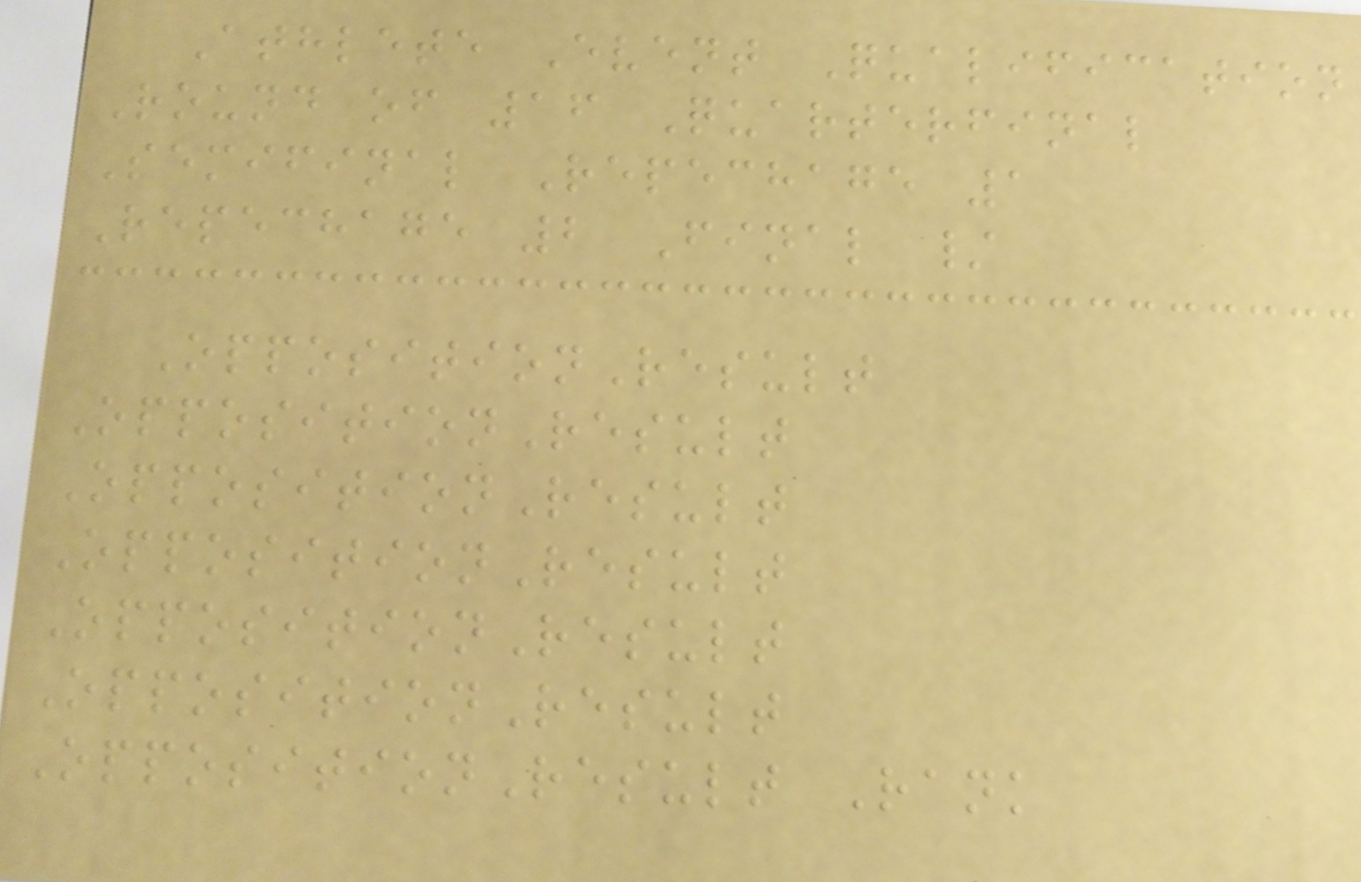Athlete Event Qualification
Round of 16 Quarterfinal
Semifinal Repechage 1
Repechage 2 Final /
OppositionResult
OppositionResult
OppositionResult
OppositionResult
OppositionResult
OppositionResult
OppositionResult Rank
